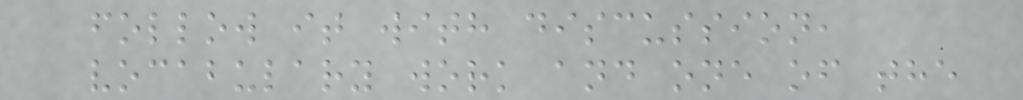follow it with discussion,
vocabulary work and one of the
